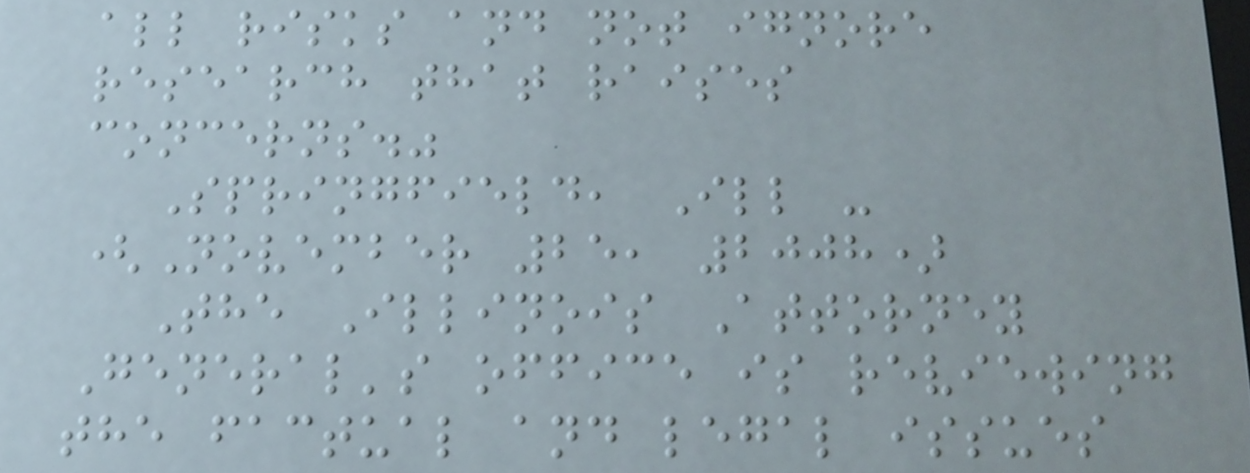all risks and not ignore
research that raises
concerns."
Springfield, Ill -
(November 25, 2008)
The Illinois Attorney
General's office is reviewing
the factual and legal issues
